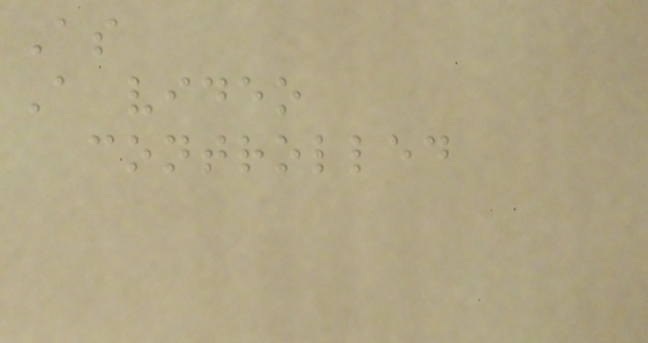As
A video
controlled
